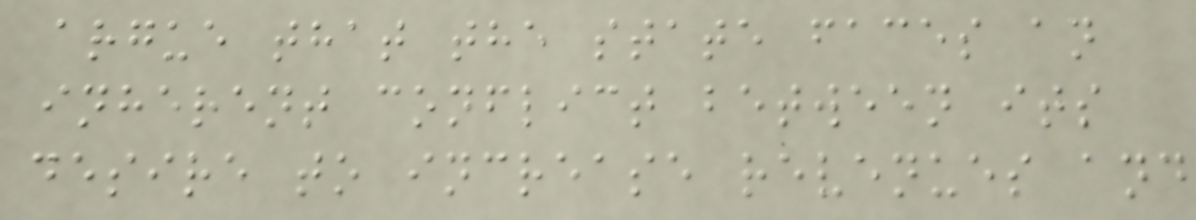argue that the state faces an
inherent conflict between its
desire to increase revenues and
